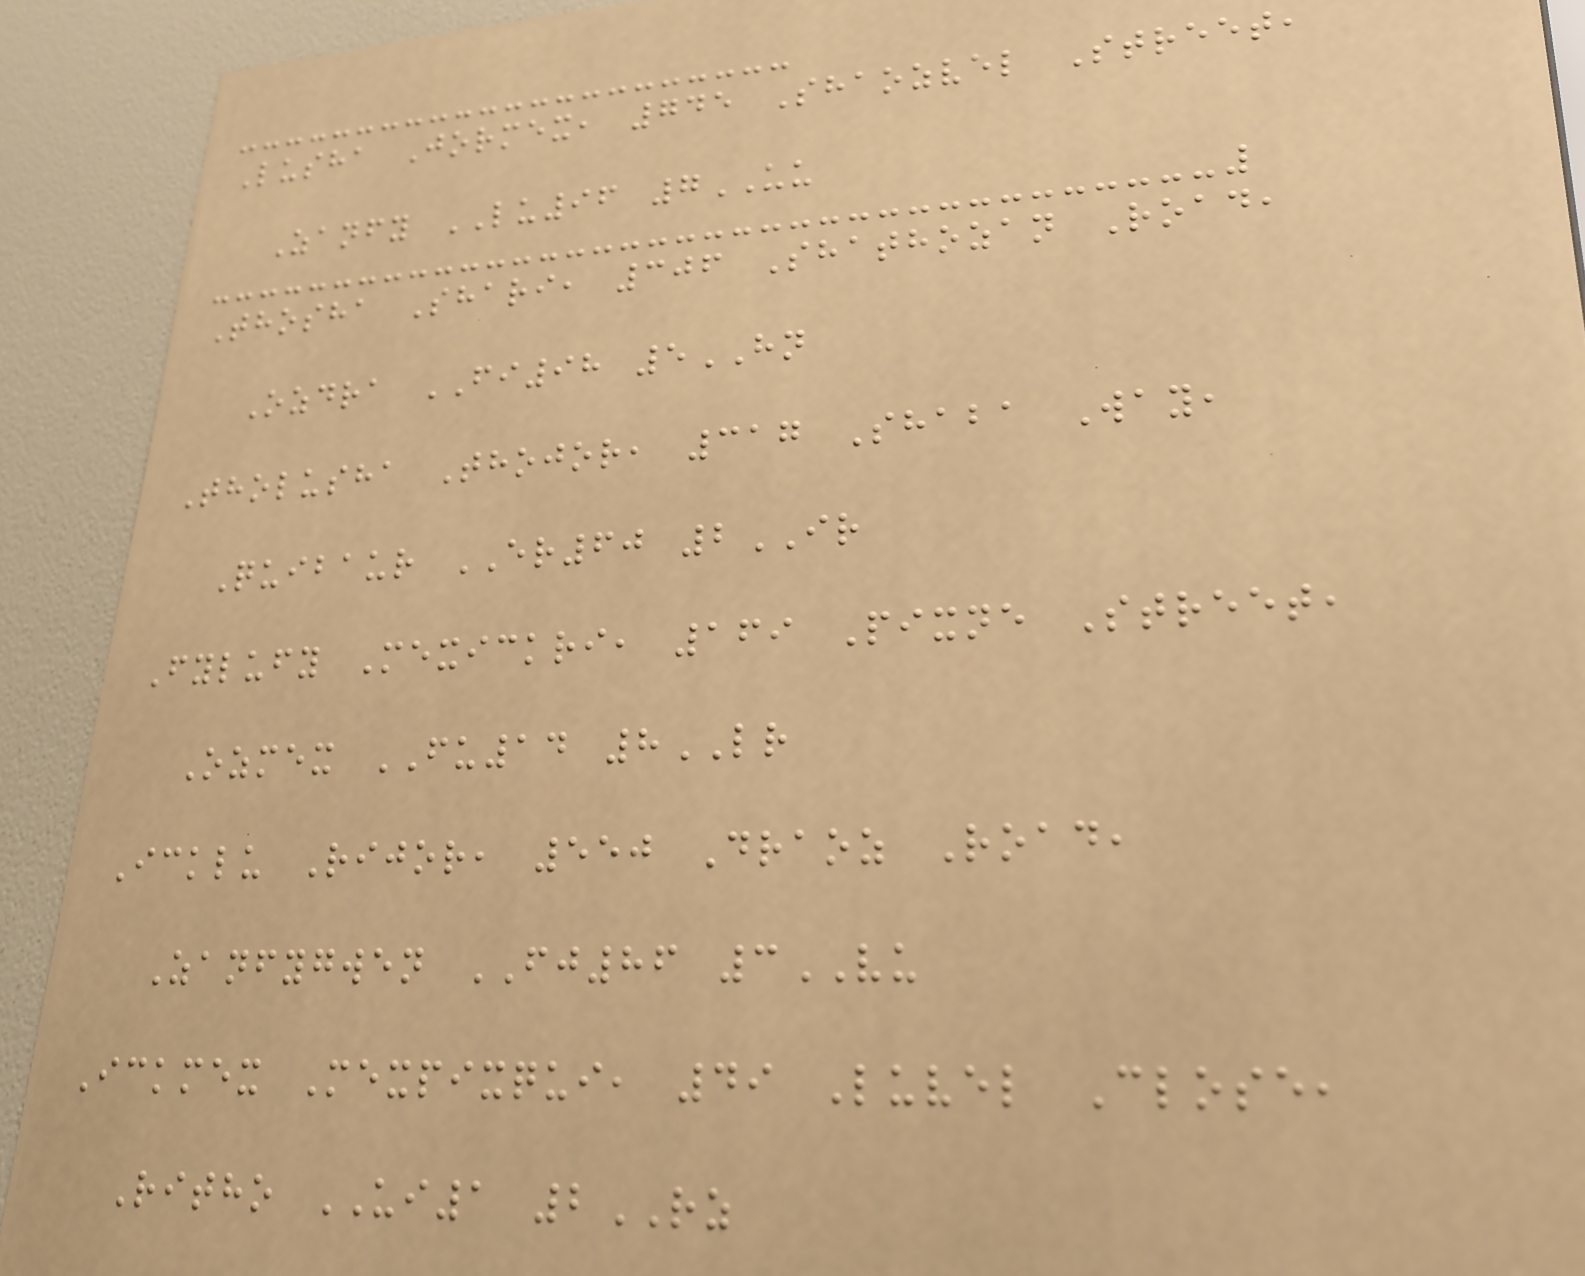Lusha Jormex, 745 Shaozvel Street,
Zanfy LU96 7UU
Thosha Shari, 306 Shathozan Road,
Ozdra FI98 5HN
Tholusha Thojor, 317 Shaba Way,
Quibaur ER60 2IR
Fylufy Mexickri, 169 Pixne Street,
Ozmex FU14 8LR
Icklu Rijor, 550 Draoz Road,
Zanfygwen FJ86 3VU
Ickmex Mexpixqui, 49 Luvel Close,
Ritho UI1 2RZ
